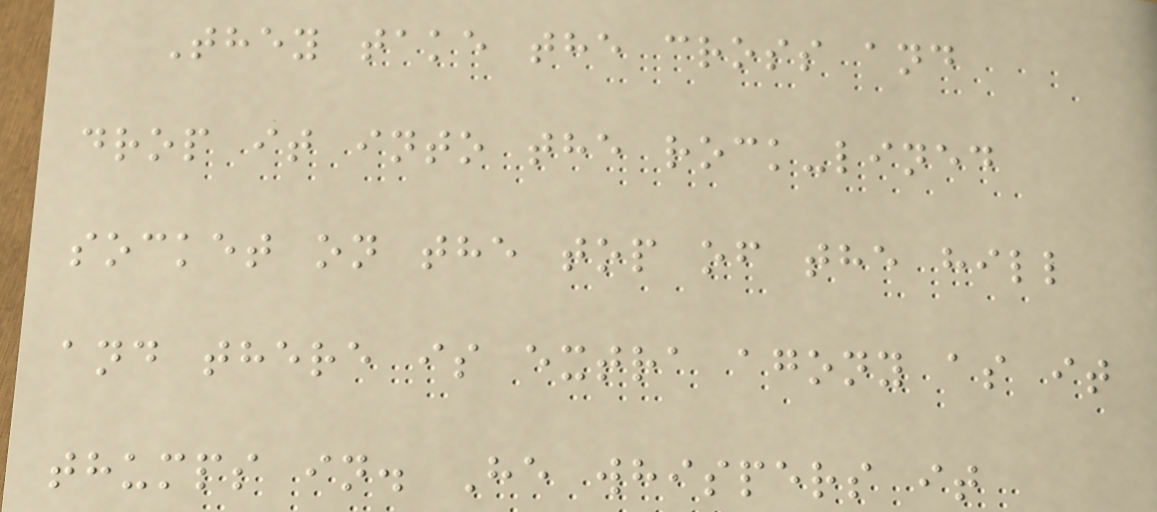They take the cross and
drop it into the rock-lined
socket on the top of the hill
and there is extra agony as it
thumps in. He whispers it
